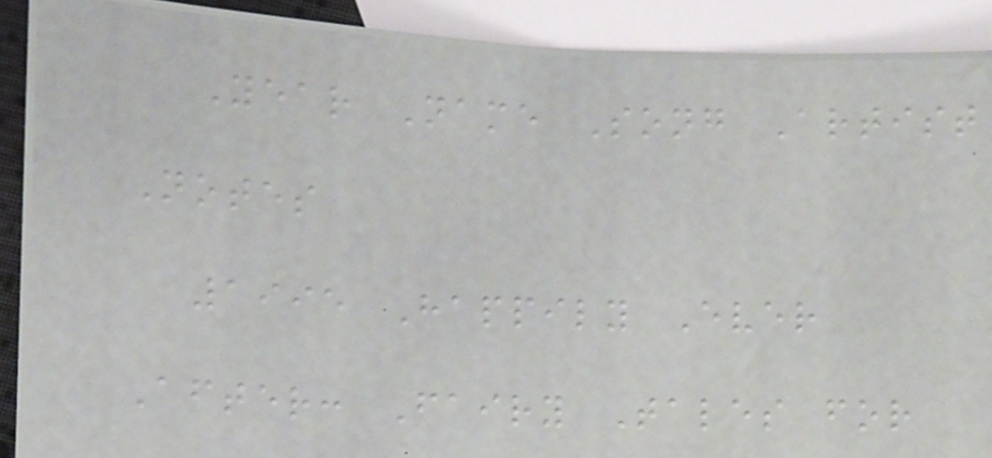Year Name Song Artist
Notes
1995 Happily Ever
After: Fairy Tales for
